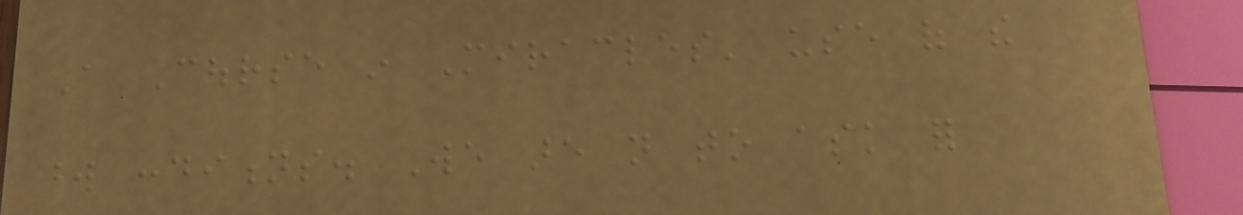A Course in Miracles' use of the
word conditions. We are not to ask for
